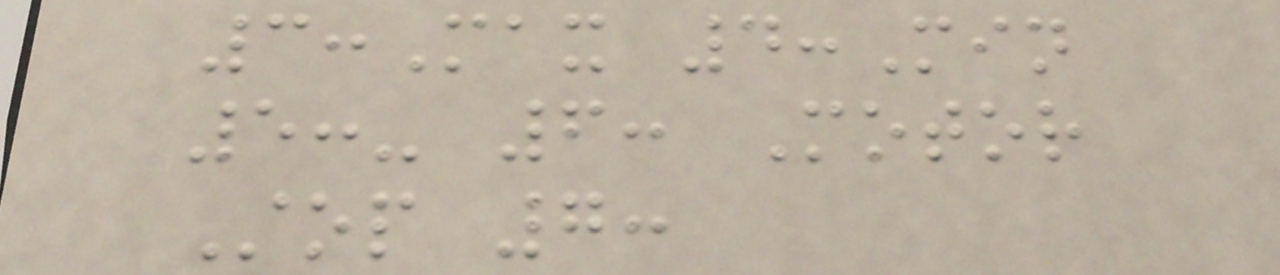3:Max 4:Min
5:- 6: Motor
Stop 7:
